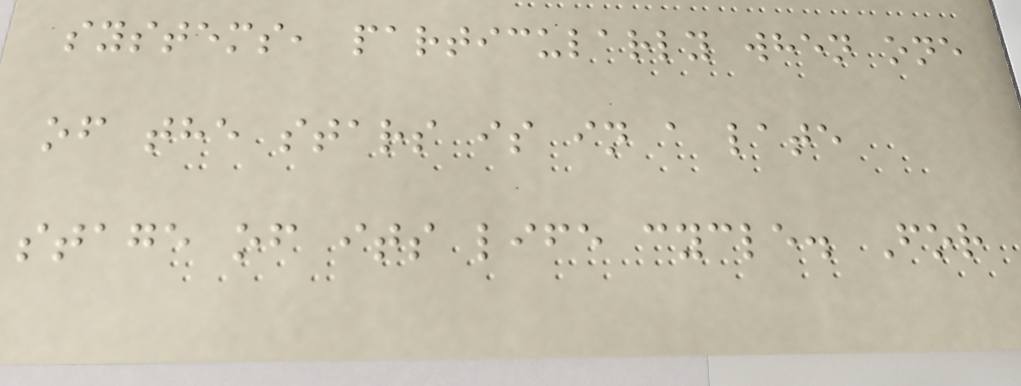systems, particularly when one
of the stars is in a late
stage of its life cycle. For
